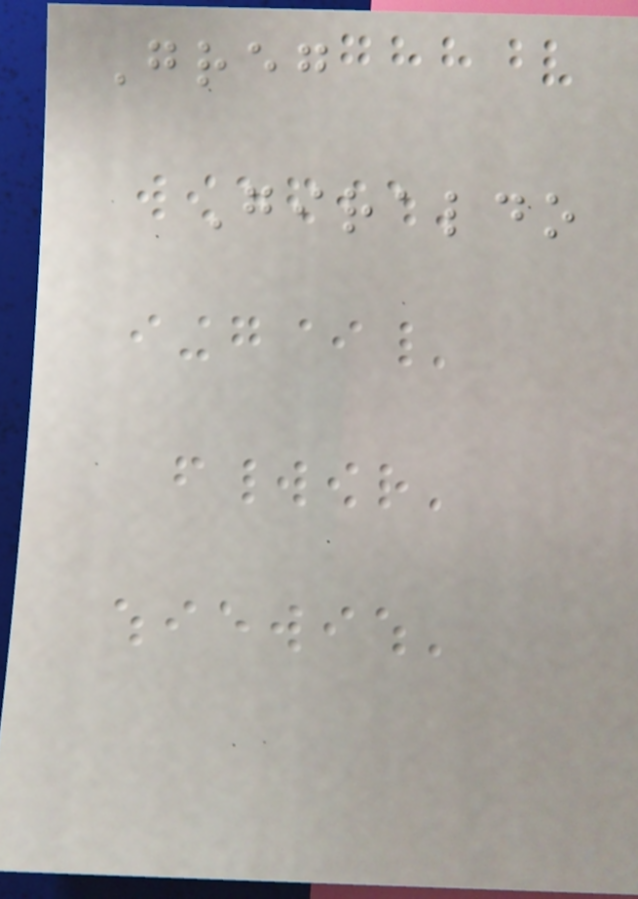Greg
Giraldo
